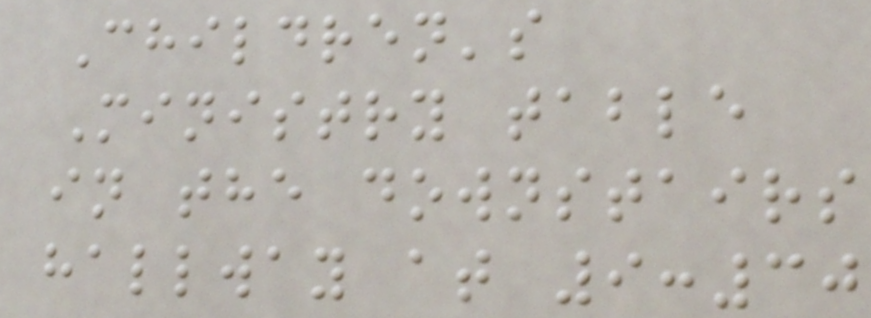Children's
Ministry table
in the downstairs
hallway at 9:30
